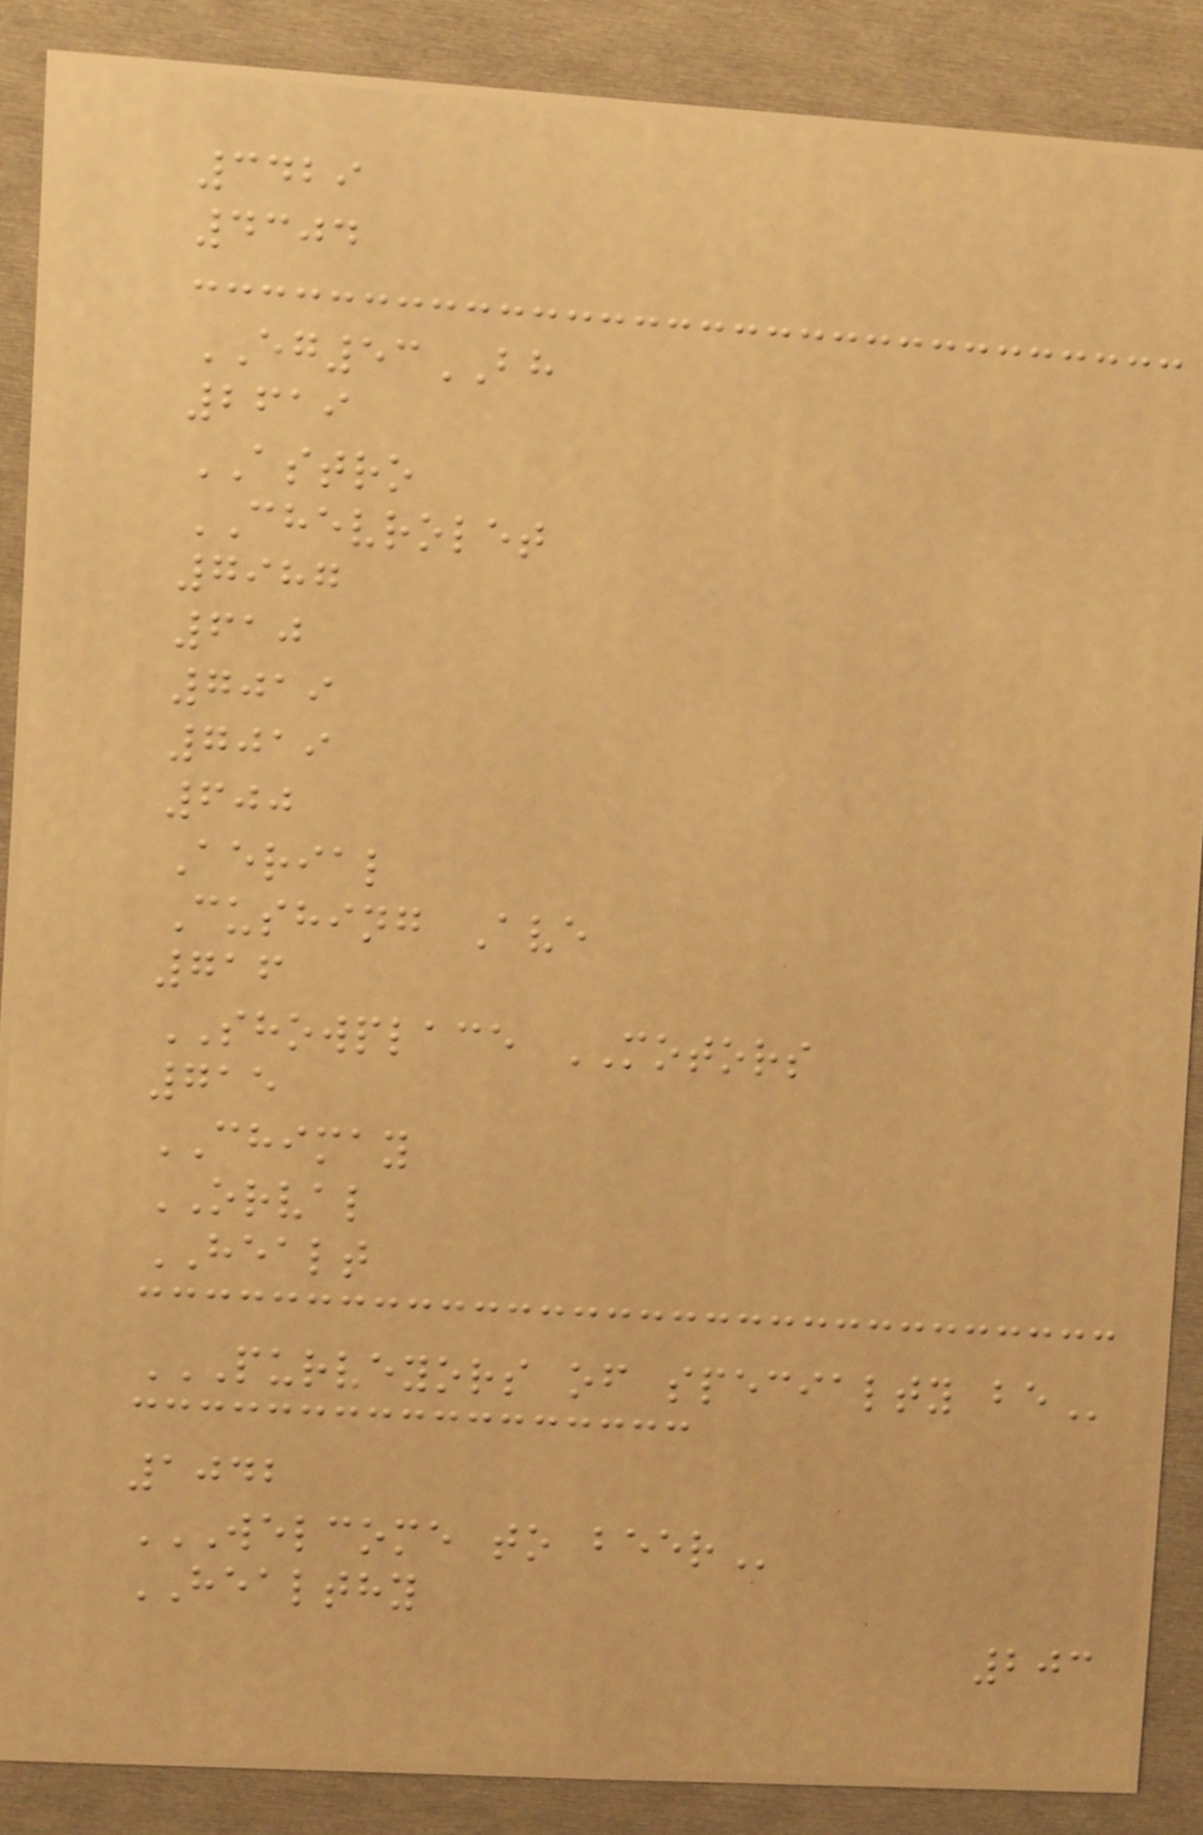3429
4304
EG53BH
2619
ASTRO
CHEVROLET
7987
610
7019
7019
600
Aerial
Cushing Ave
716
SHOWPLACE MOTORS
715
CHIMAY
ORVAL
HEALT
PURVEYORS OF SPECIALTY BE
1042
WELCOME TO BEER
HEALTHY
203
